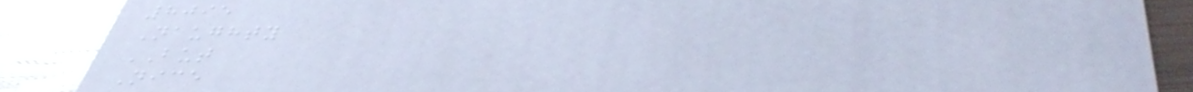8095
Naughty
BUT
Nice
